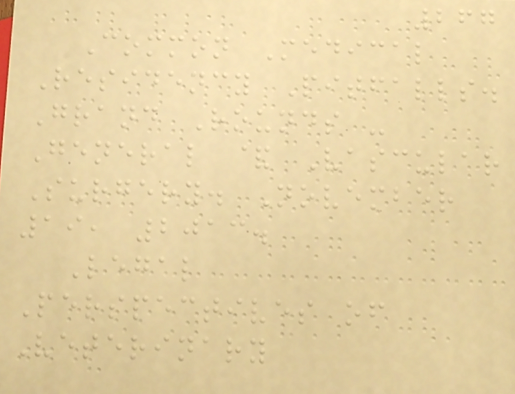267
Common Medical
Residency Pitfalls.
Grand Rounds -
General & Vascular
Surgery. November
19, 2013.
Legal
Perspectives of
Veterinary
